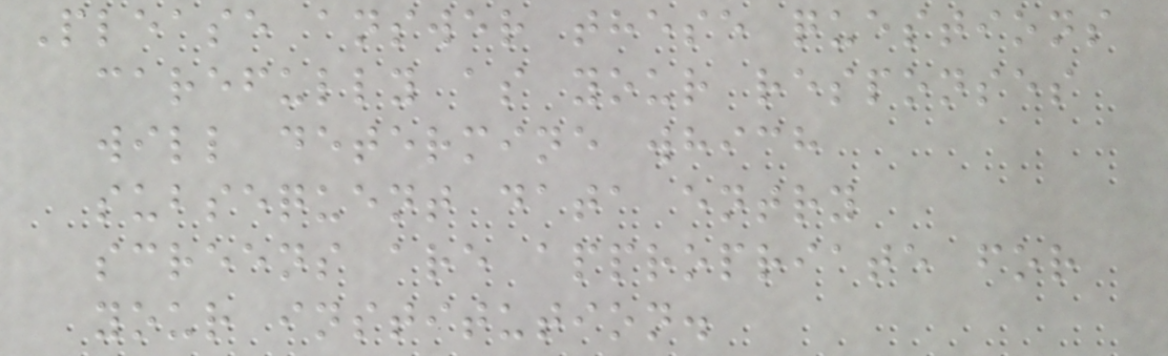Please answer these questions
carefully as your responses
will determine which
subsequent data entry
screens are appropriate for
your institution.
